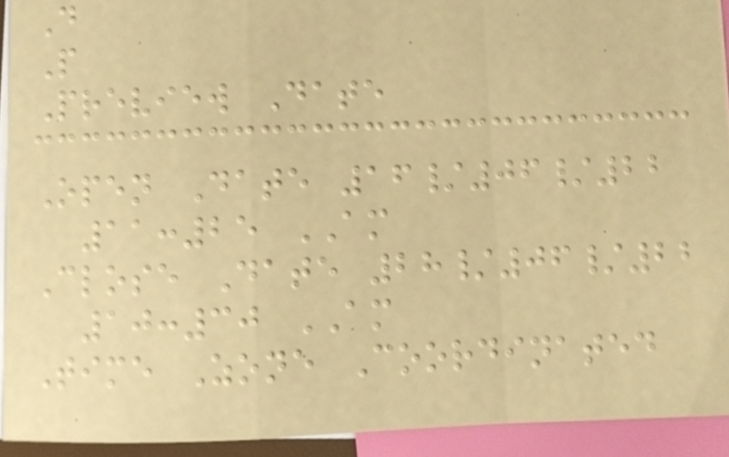D
P
Preview Date
Open Date 16/06/22
11:25 AM
Close Date 28/06/22
10:30 AM
Time Zone Coordinated
